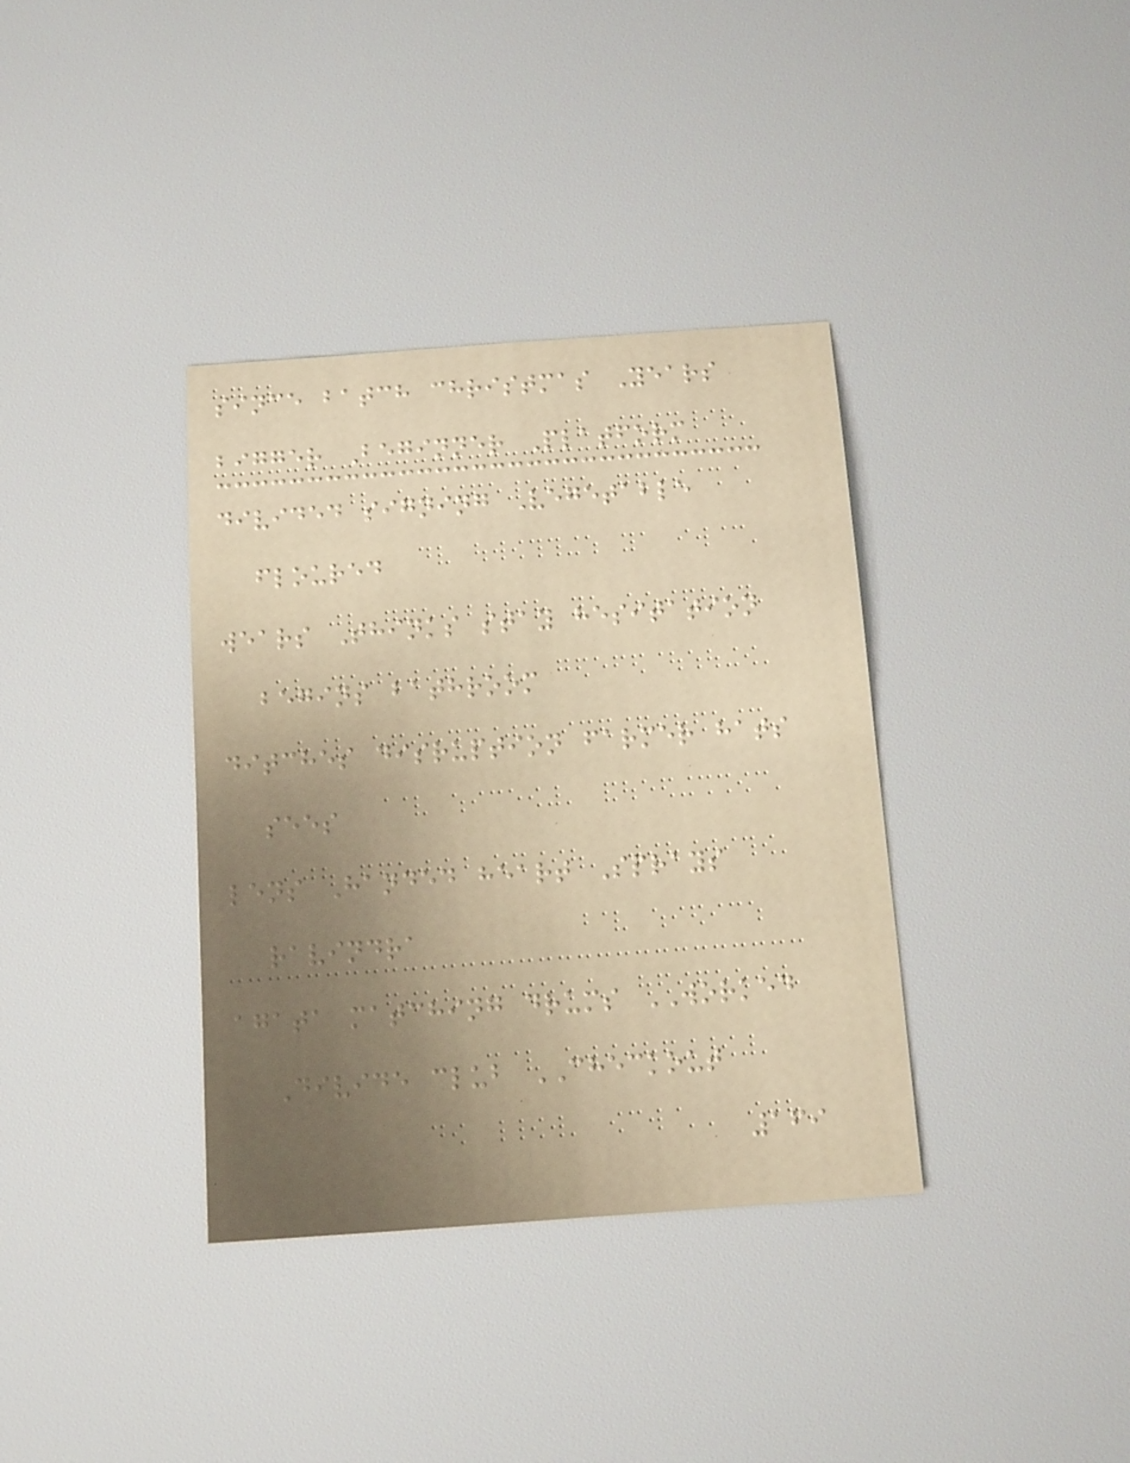since batch christmas Years
bigger Beginner Platform
divided signing Vegetable
floured
wears Thinks stay hesitation
begins bathroom
ditches disruption farmer hats
sees
lens Handed heart Sprays
ravindra
agata matching drums WORKED
Divide club CHECKOUT
169
